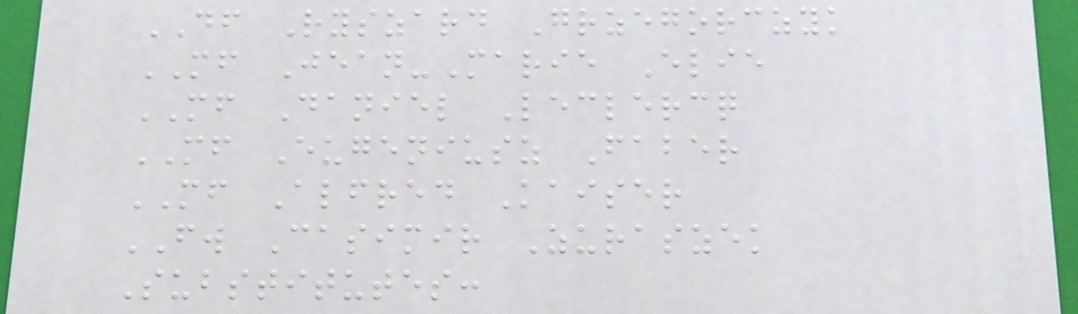DF Ryszard Grzegorczyk
MF Jean-Marie Elie
MF Daniel Leclercq
MF Eugeniusz Faber
MF Alfred Kaiser
FW Casimir Zuraszek
Substitutes:
